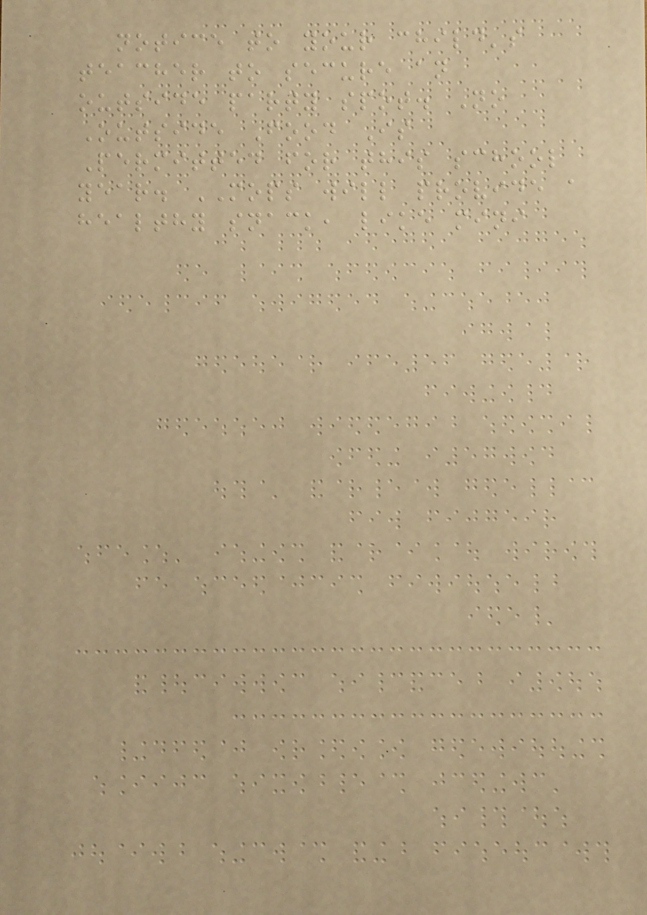notice to your child's
teacher to secure an
outside party spot. No
Outside Food Is
Permitted for this school
year. MOPS will provide a
healthy snack, like mini
